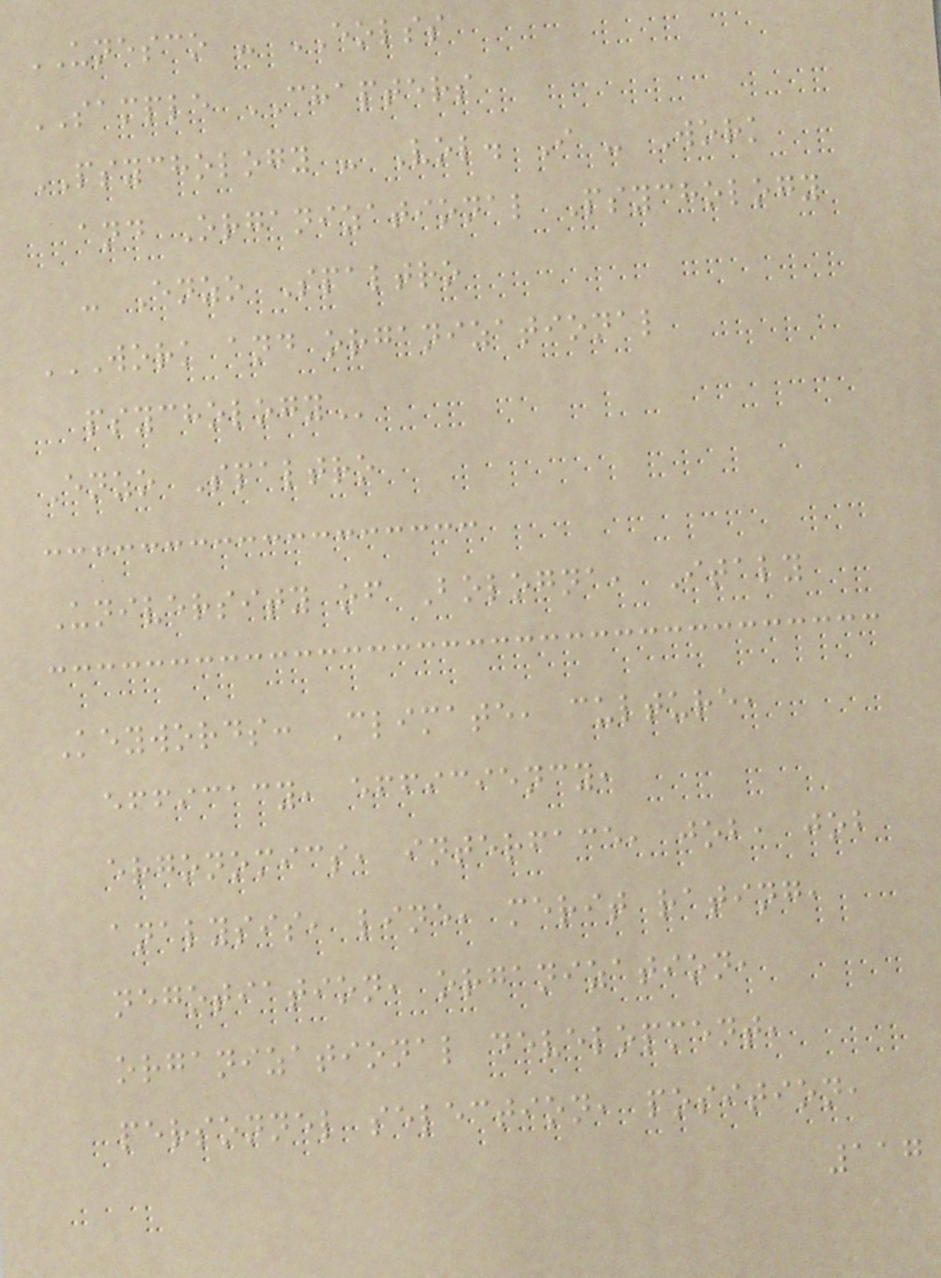UNESCO - EOLSS
SAMPLE CHAPTERS
PSYCHOLOGY - Vol. I - Work
and Organizational Psychology
- Enzo Spaltro
WORK AND ORGANIZATIONAL
PSYCHOLOGY
Enzo Spaltro
University of Bologna, Italy
Keywords: Climate, culture,
efficacy, efficiency,
ergonomics, interface, job, job
analysis, line, merit rating,
negotiation, organization,
organizational development,
personnel selection, position,
117
